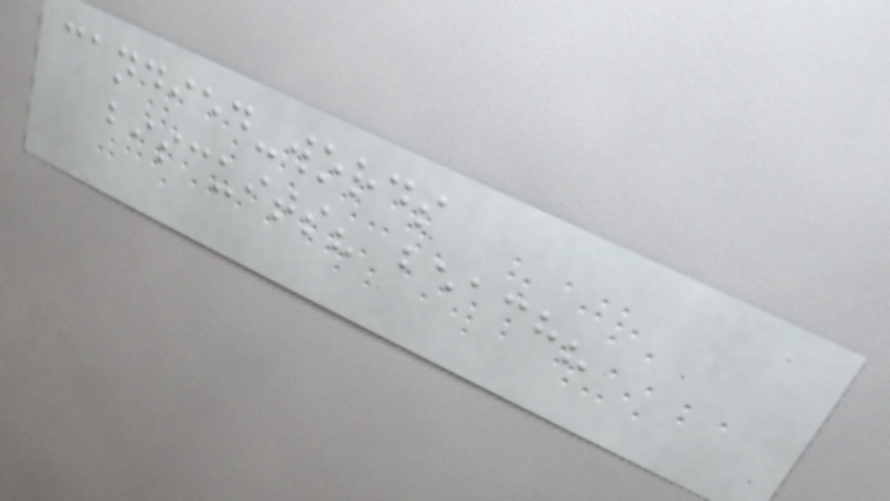candied-words
biscuits? beach?
